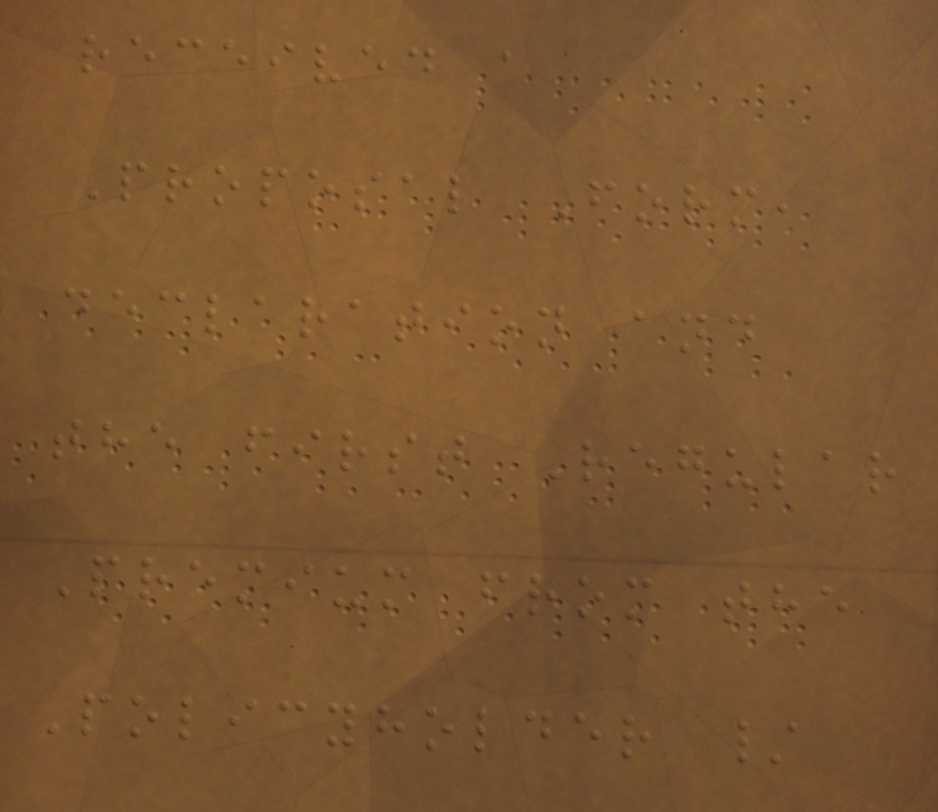received a
Proposal Form,
declaration and
the first Regular
Premium from the
Policyholder /
